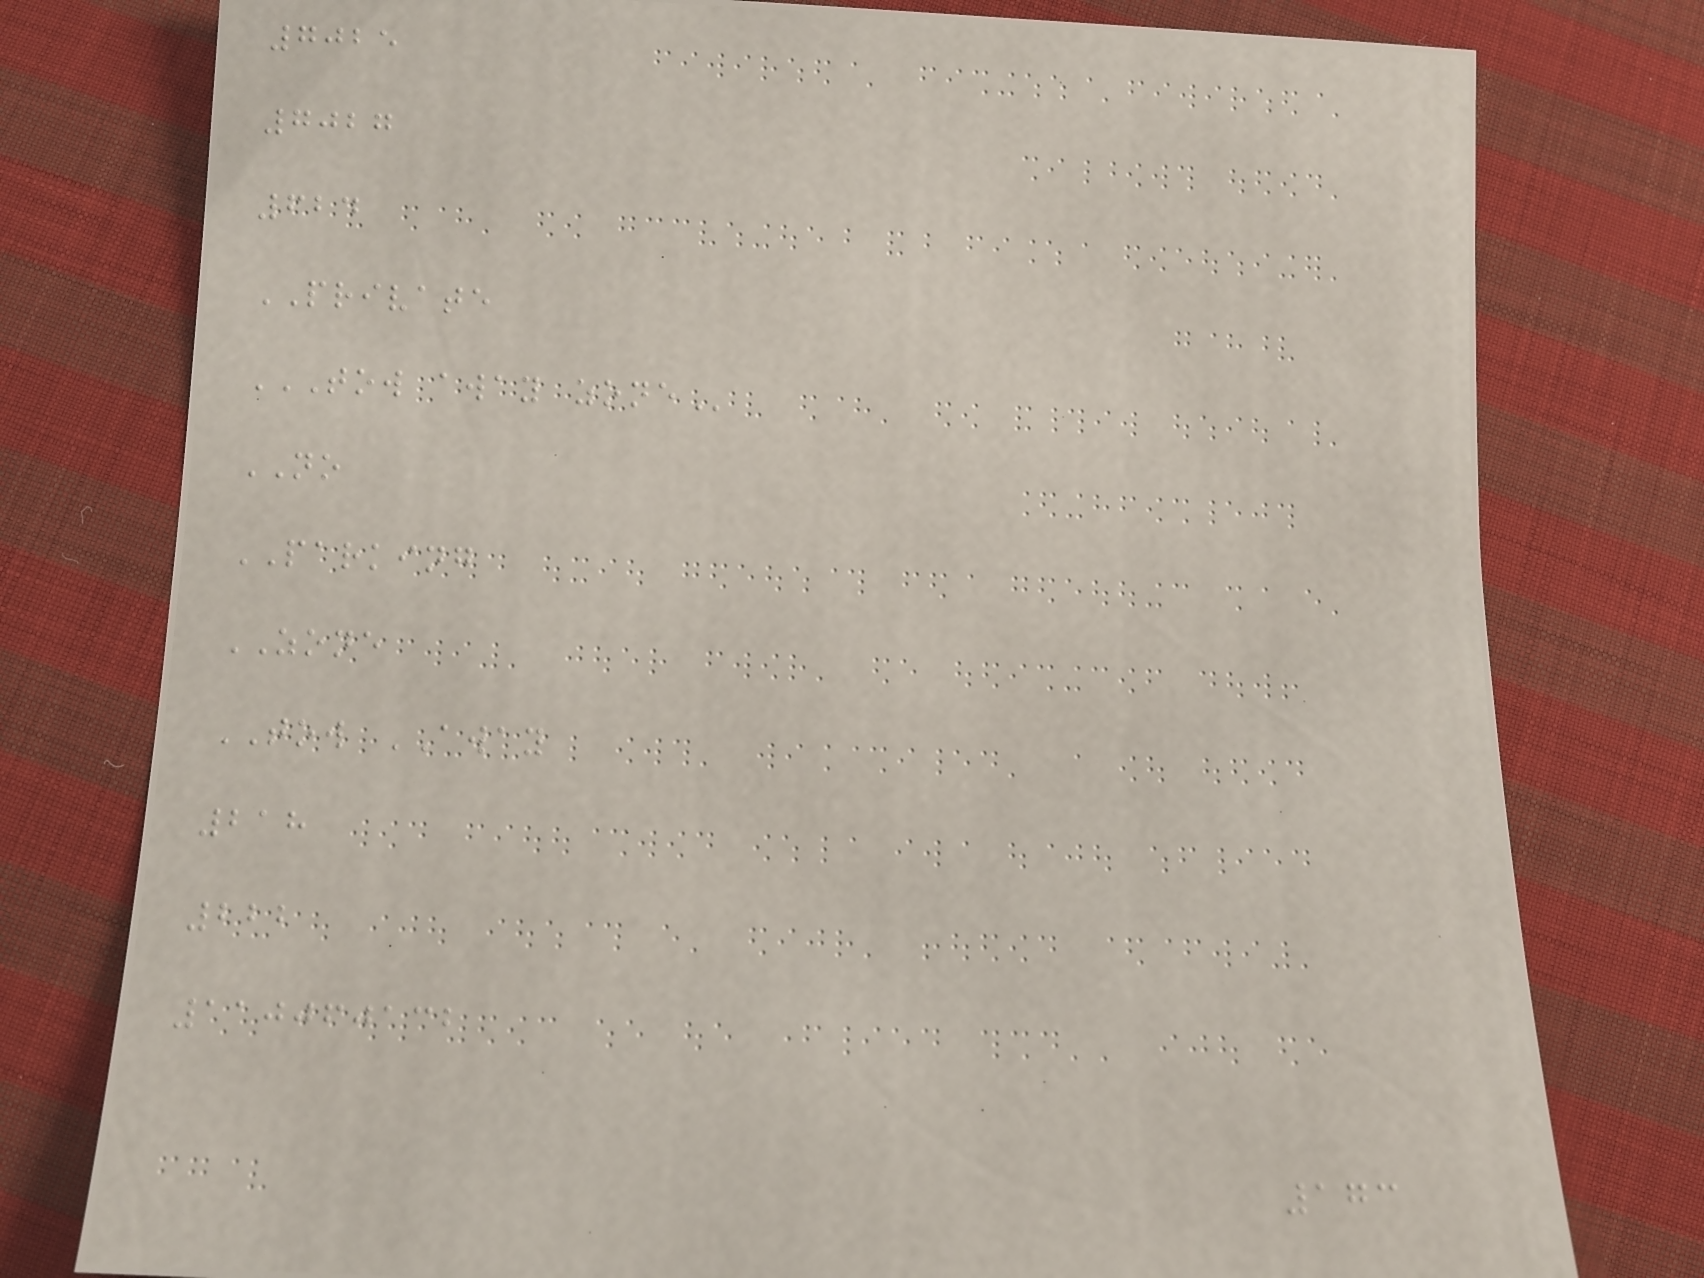7025
7027
624
PRIVATE
TOW AWAY ZONE
NO
PARKING
ZONE
TOW AWAY
218
222
110060132
173
